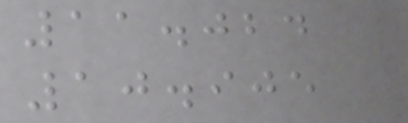11.024
10.905
